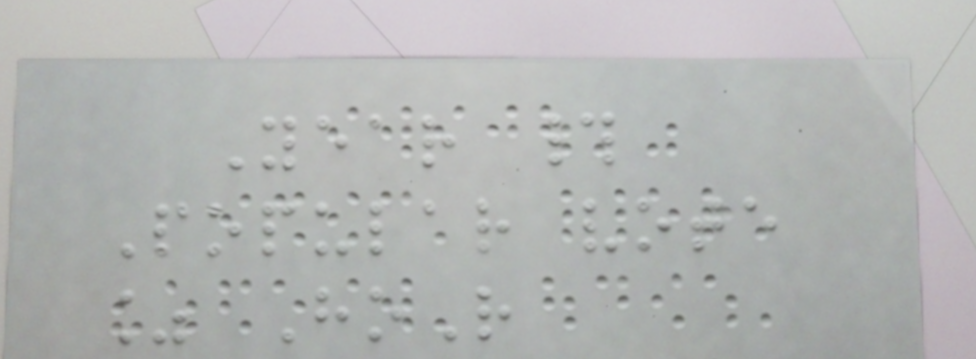Year #
Popular vote
% HoR
